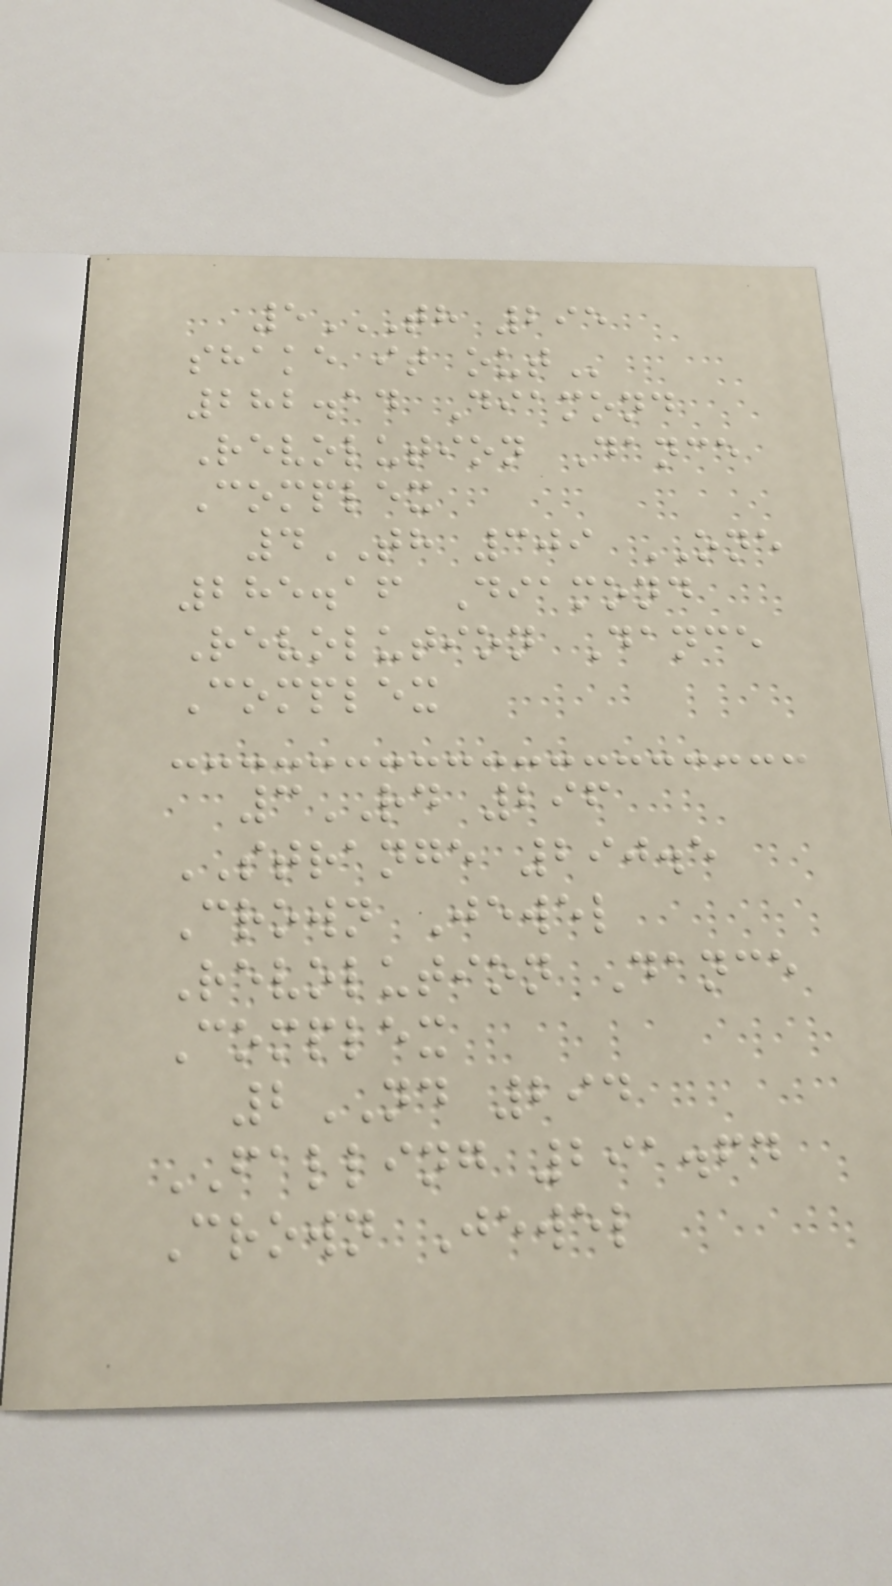5TH 295
SHAKE IT OUT
282.14 Diamond
Revolution Dance
Complex
4TH 309 ONE
285.16 Diamond
Revolution Dance
Complex
3RD 296
STRANGE 290.5
Crown Jewel
Revolution Dance
Complex
2ND 294
FALLING 291.64
Crown Jewel
